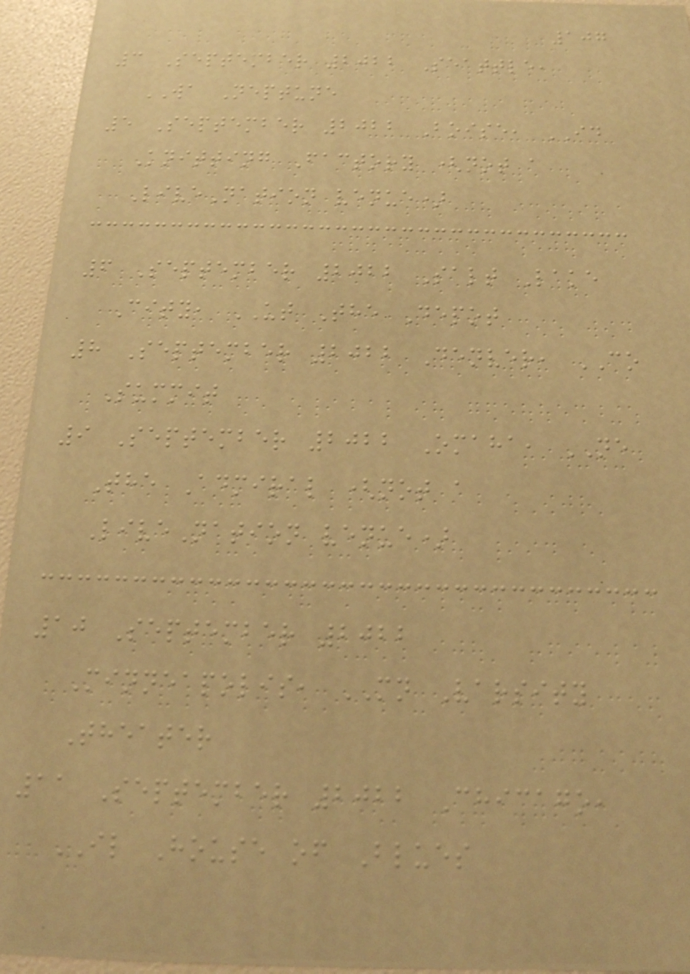107
3 September 2022 Seattle,
WA Neptune
5 September 2022 Boise, ID
Knitting Factory (not a
LiveNation venue)
6 September 2022 Salt Lake
City, UT The Depot
8 September 2022 Denver, CO
Summit
9 September 2022 Omaha, NE
The Admiral (not a
LiveNation venue)
10 September 2022
Minneapolis, MN Varsity
Theater
11 September 2022 Chicago,
IL House of Blues
